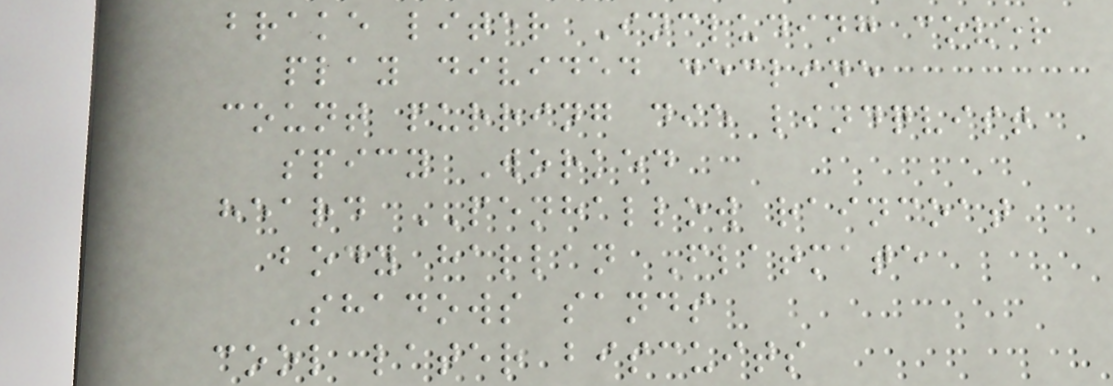brake liter Including cover
play divided decline
count purring die lindqvist
spicy Worked
heard PENHALLOW raincoat
body harlan Flatmate
Shadows sands
cool later biscuits
